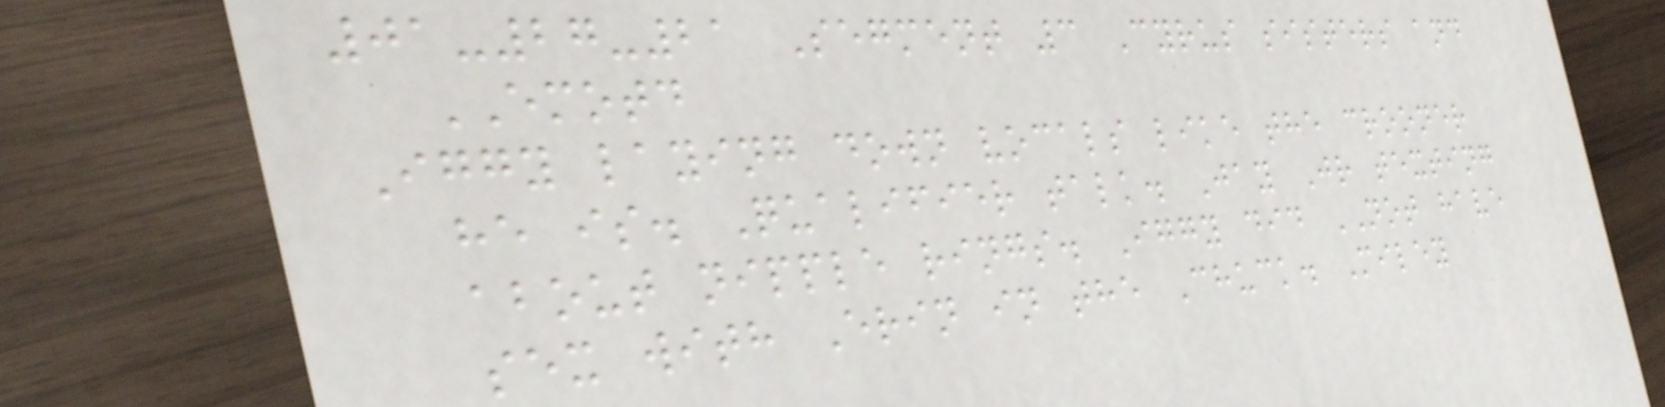01-27-21 Segment 3 Cyrus sisters and
EMOTD
Iggy laying down vocals like the crooner
he is. Qualifier talk. Jay Jr texting
about nipple rings. Iggy did NOT have
sex with Erin in the Chuck. Miley
